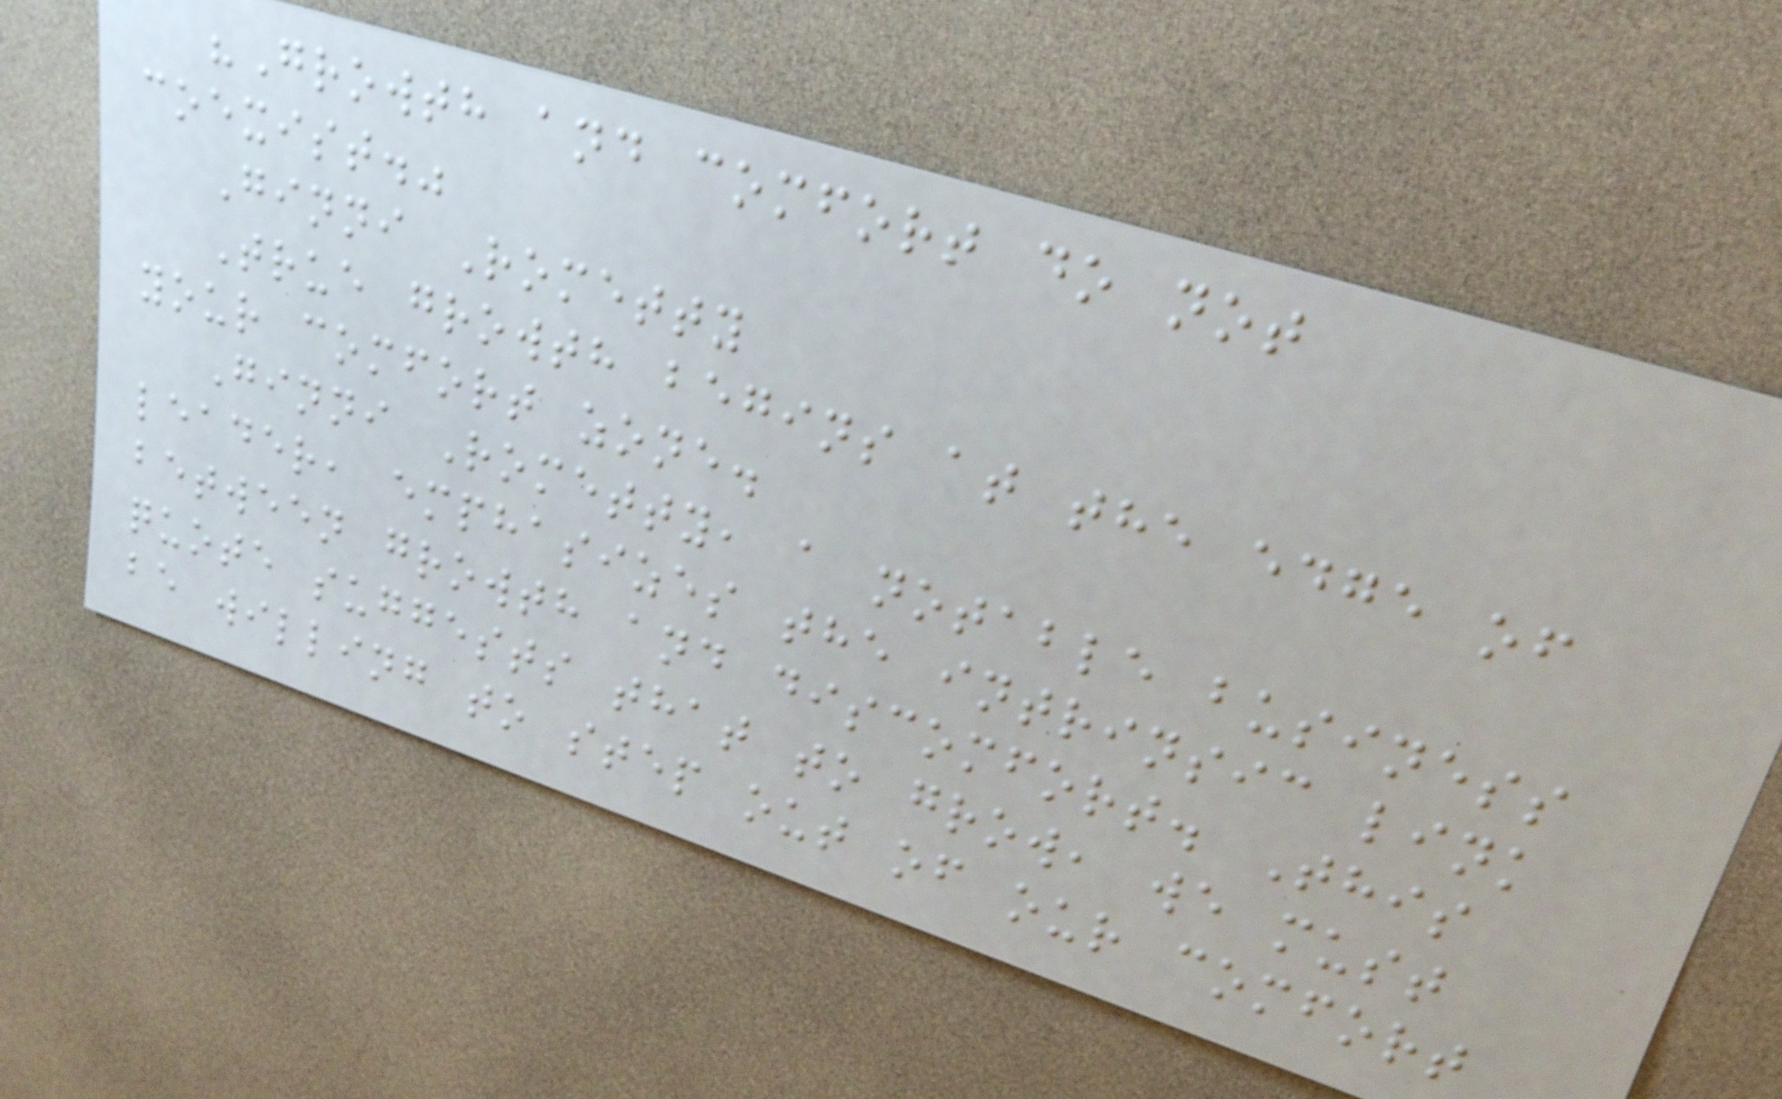"Growth and comfort do not
coexist."
Ginni Rometty
True growth begins at the edge of
your comfort zone.
Ginni Rometty, a notable business
leader, emphasizes the intrinsic link
between growth and discomfort. This
quote suggests that to grow, we must
be willing to step out of our comfort
